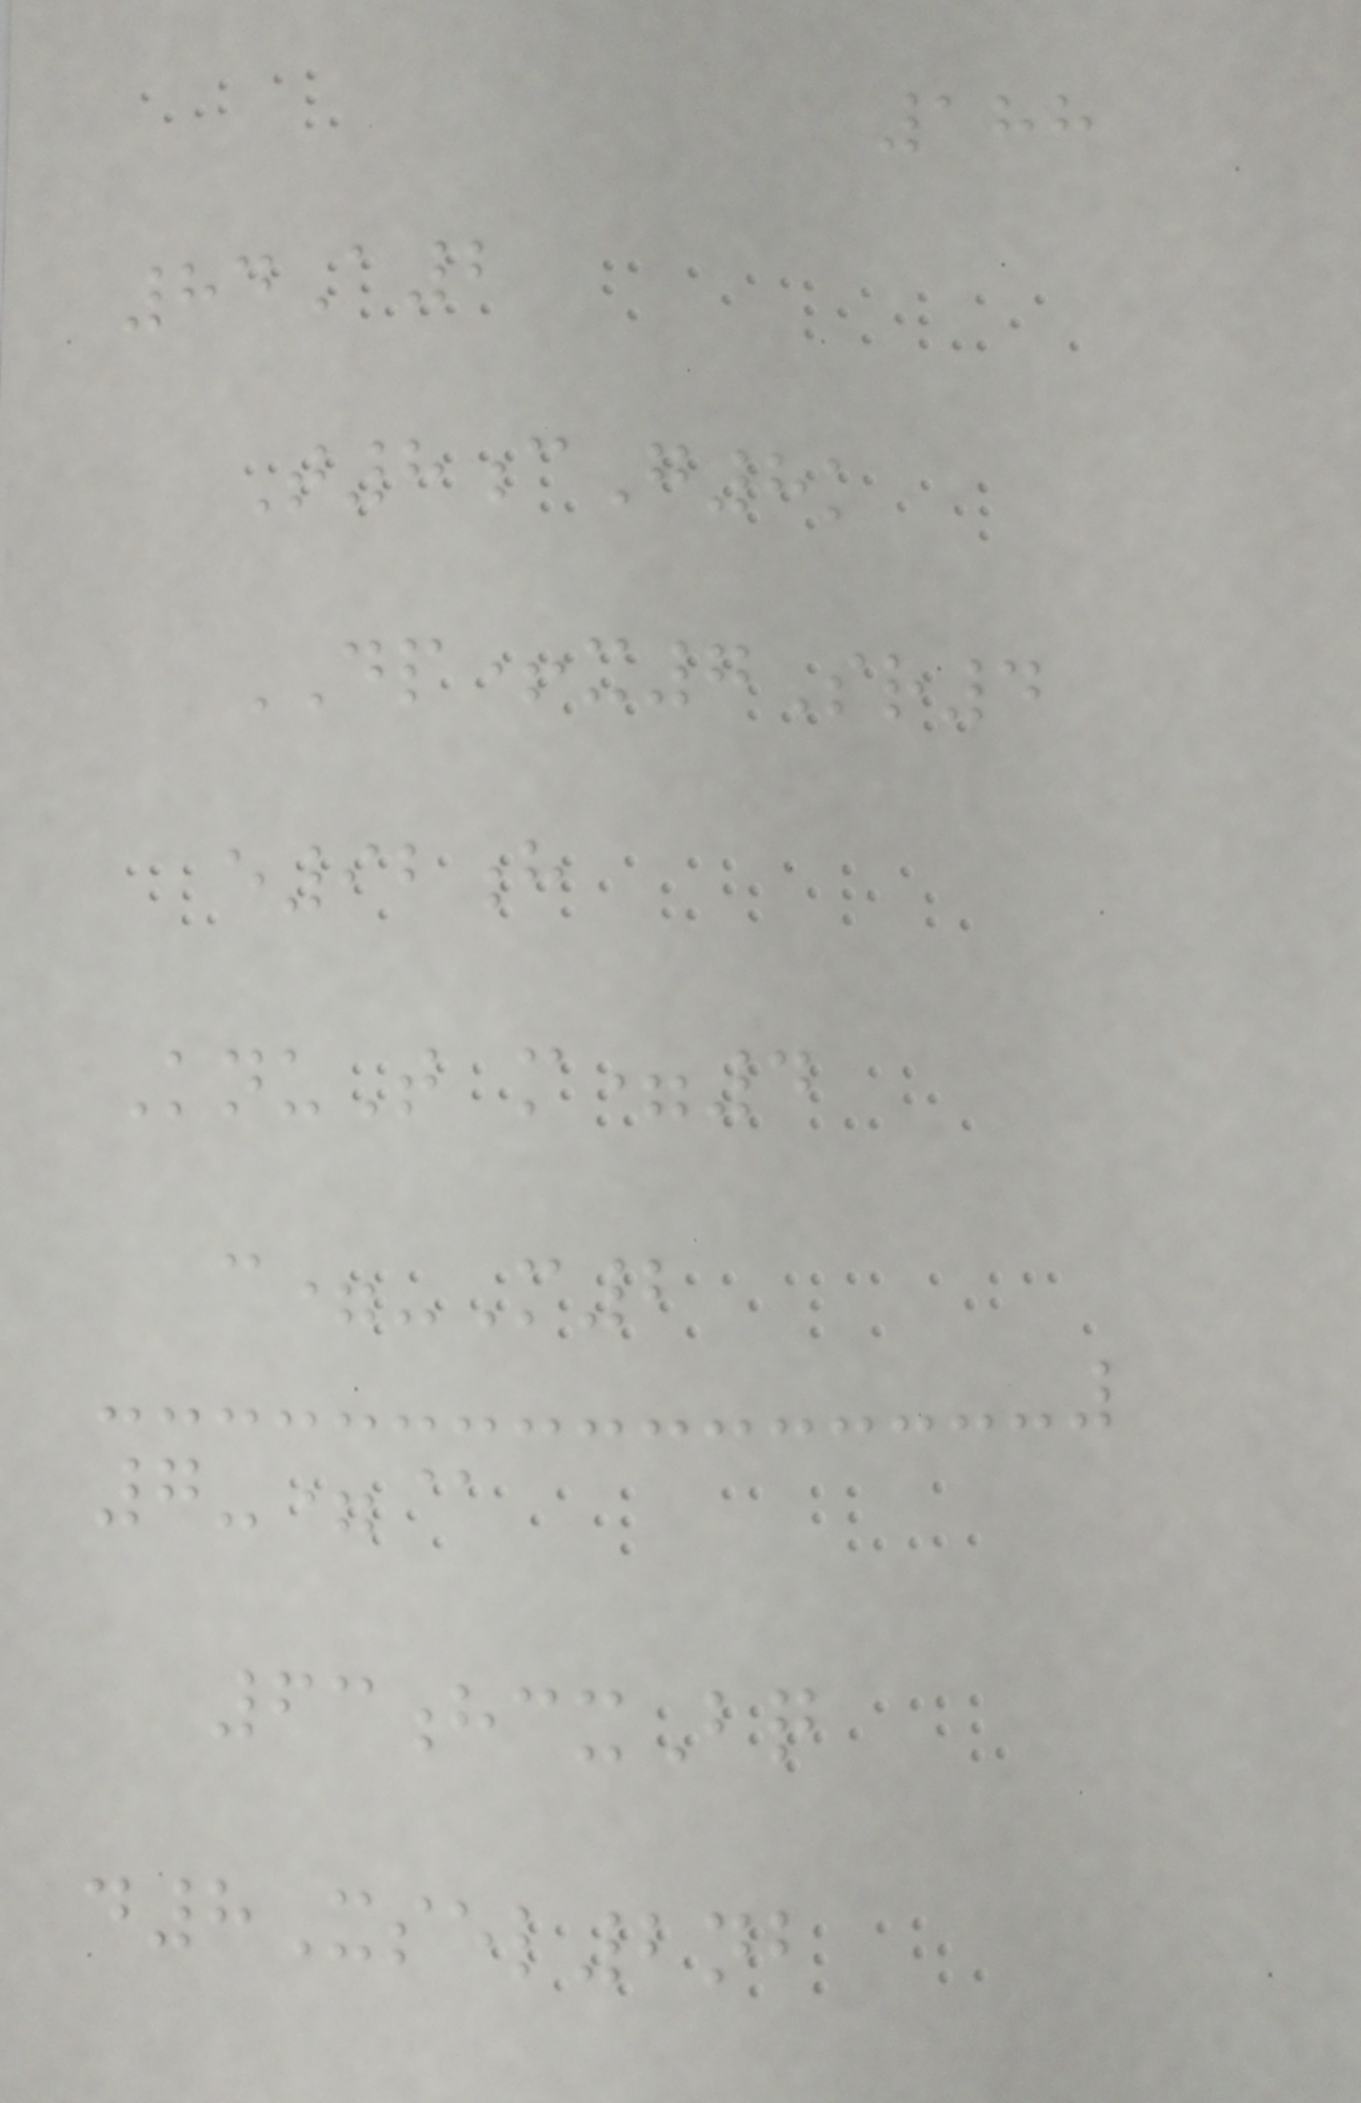188
84A2
T8cG8k
DP+x7Sr4
e92h
KnuT m=4
c=-M2
7-=@
63hcxBq
d8Xsel2nb
